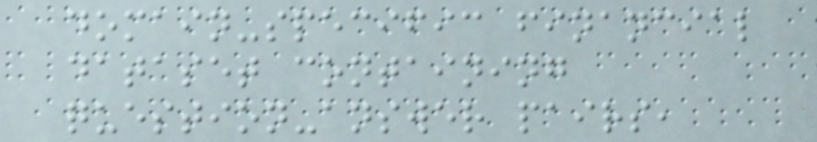domain-specific financial
dataset containing
question-answer pairs,
